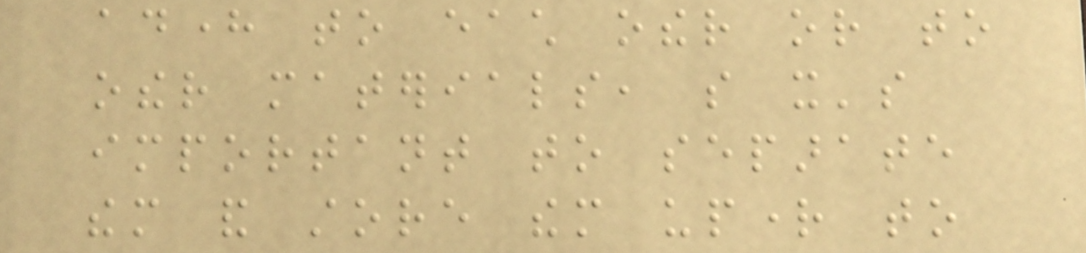adhere to each other or to
other materials, so it's
important to separate
them and store them upright to
